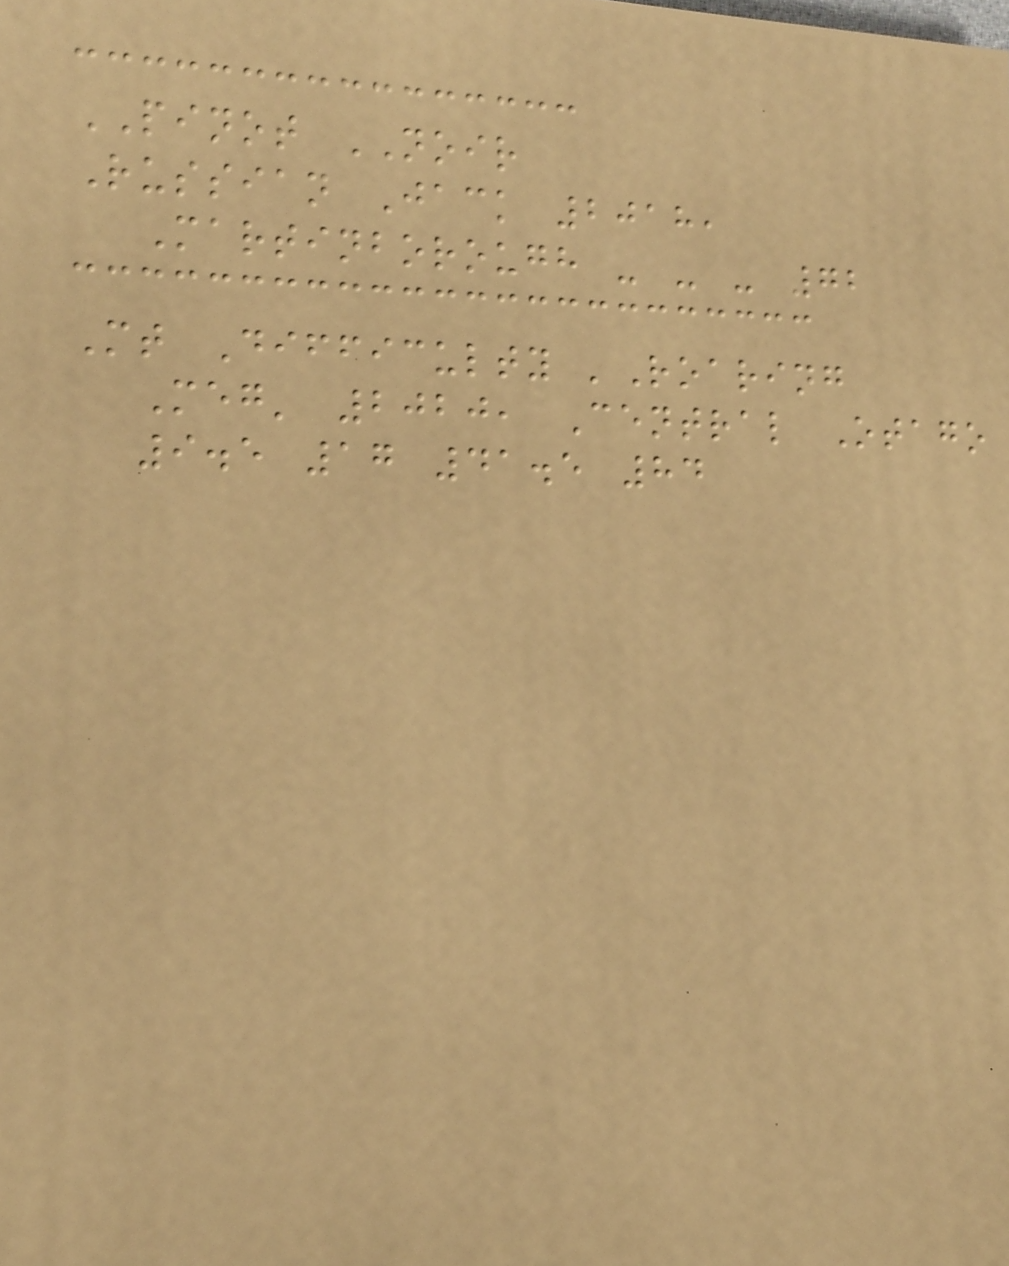PINOT NOIR
Russian Jack 2018,
Martinborough - - - 72
Mt Difficulty 'Roaring
Meg' 2020, Central Otago
9.5 17 41.5 84
